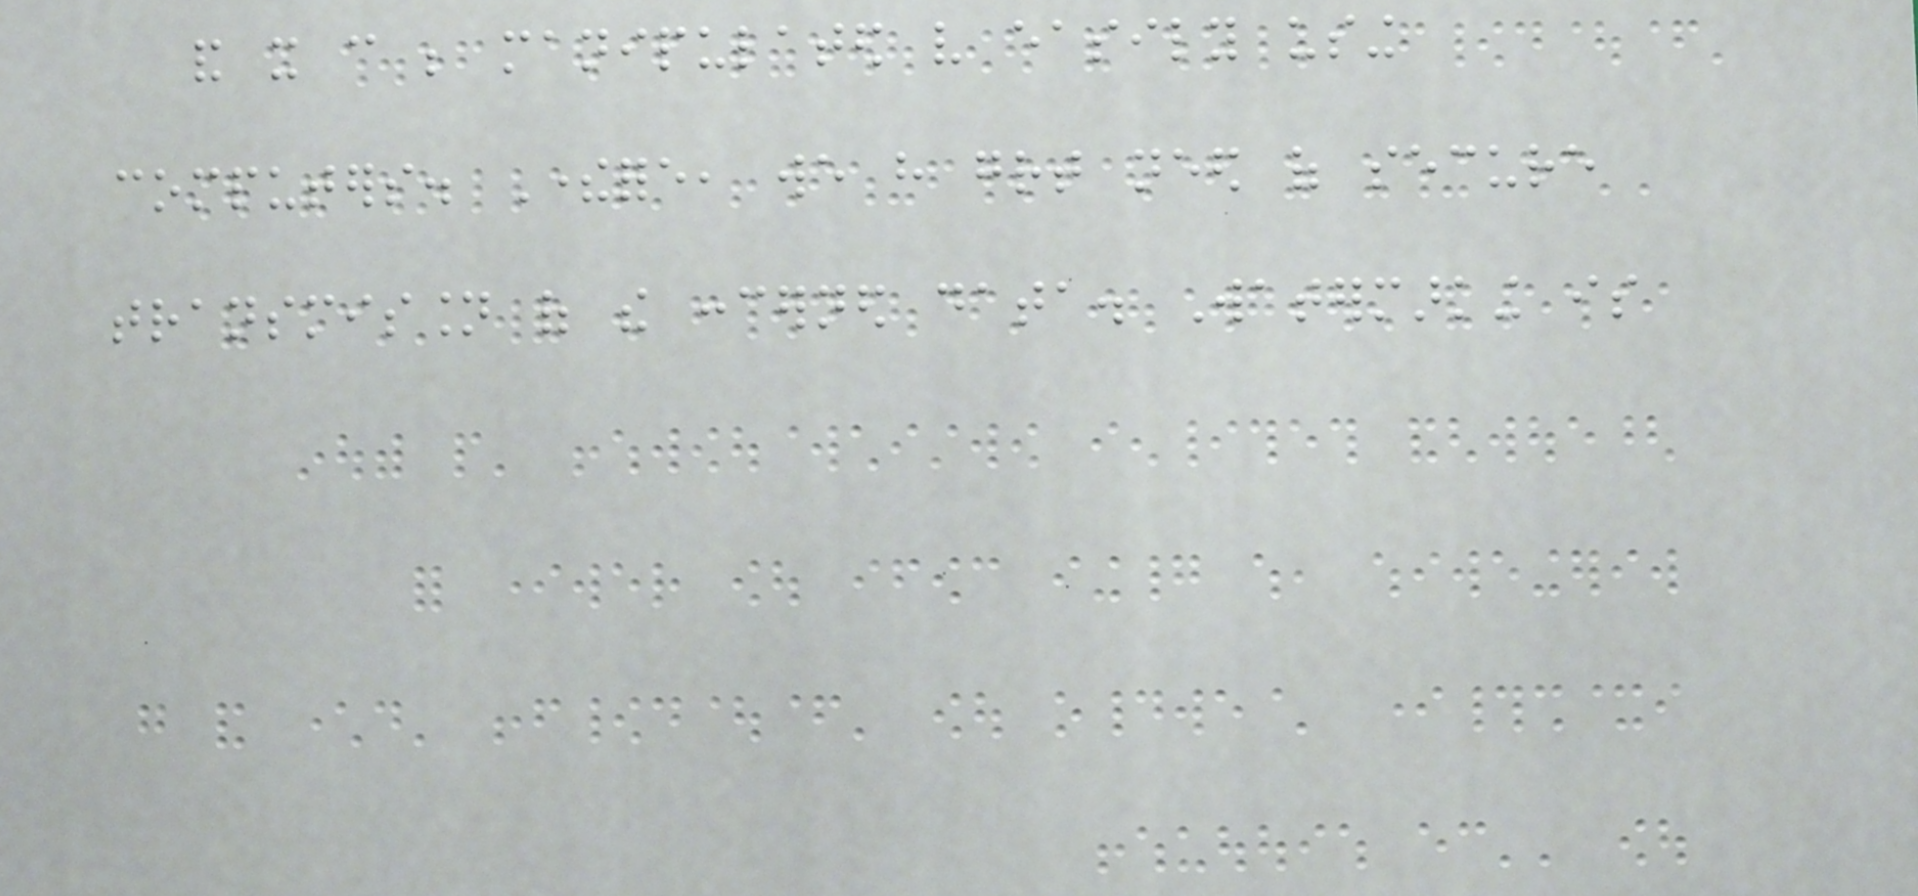and it can be manipulated very easily using
computers. Therefore, we have great need of secure
transmission of the concerned data. Watermarking is
